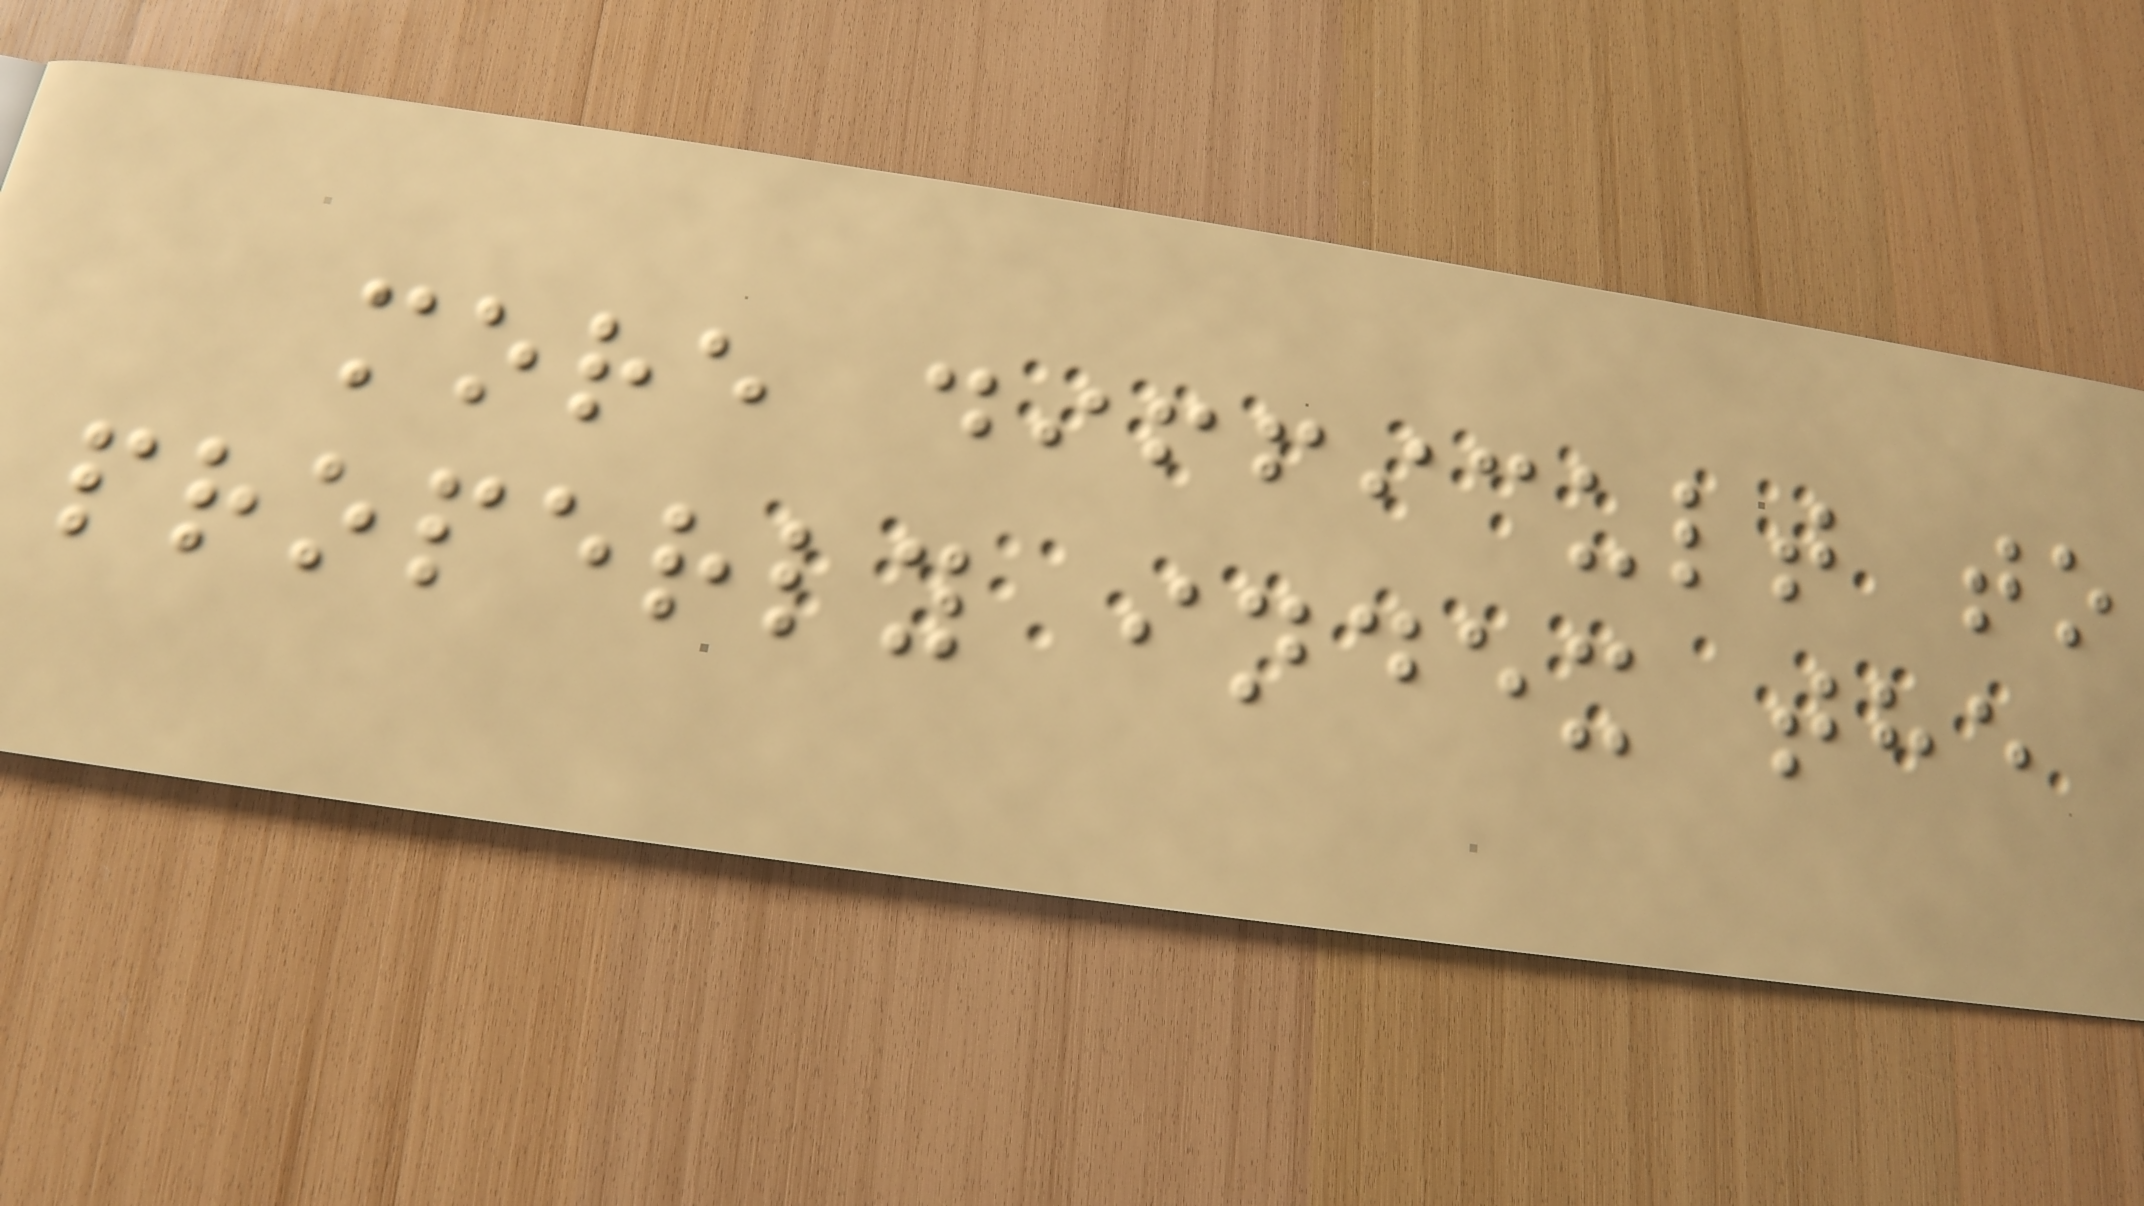more difficult to
properly index the
